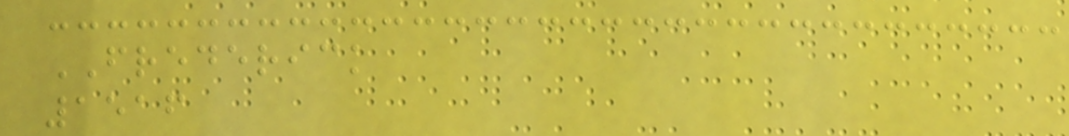FREDERICK
1516
